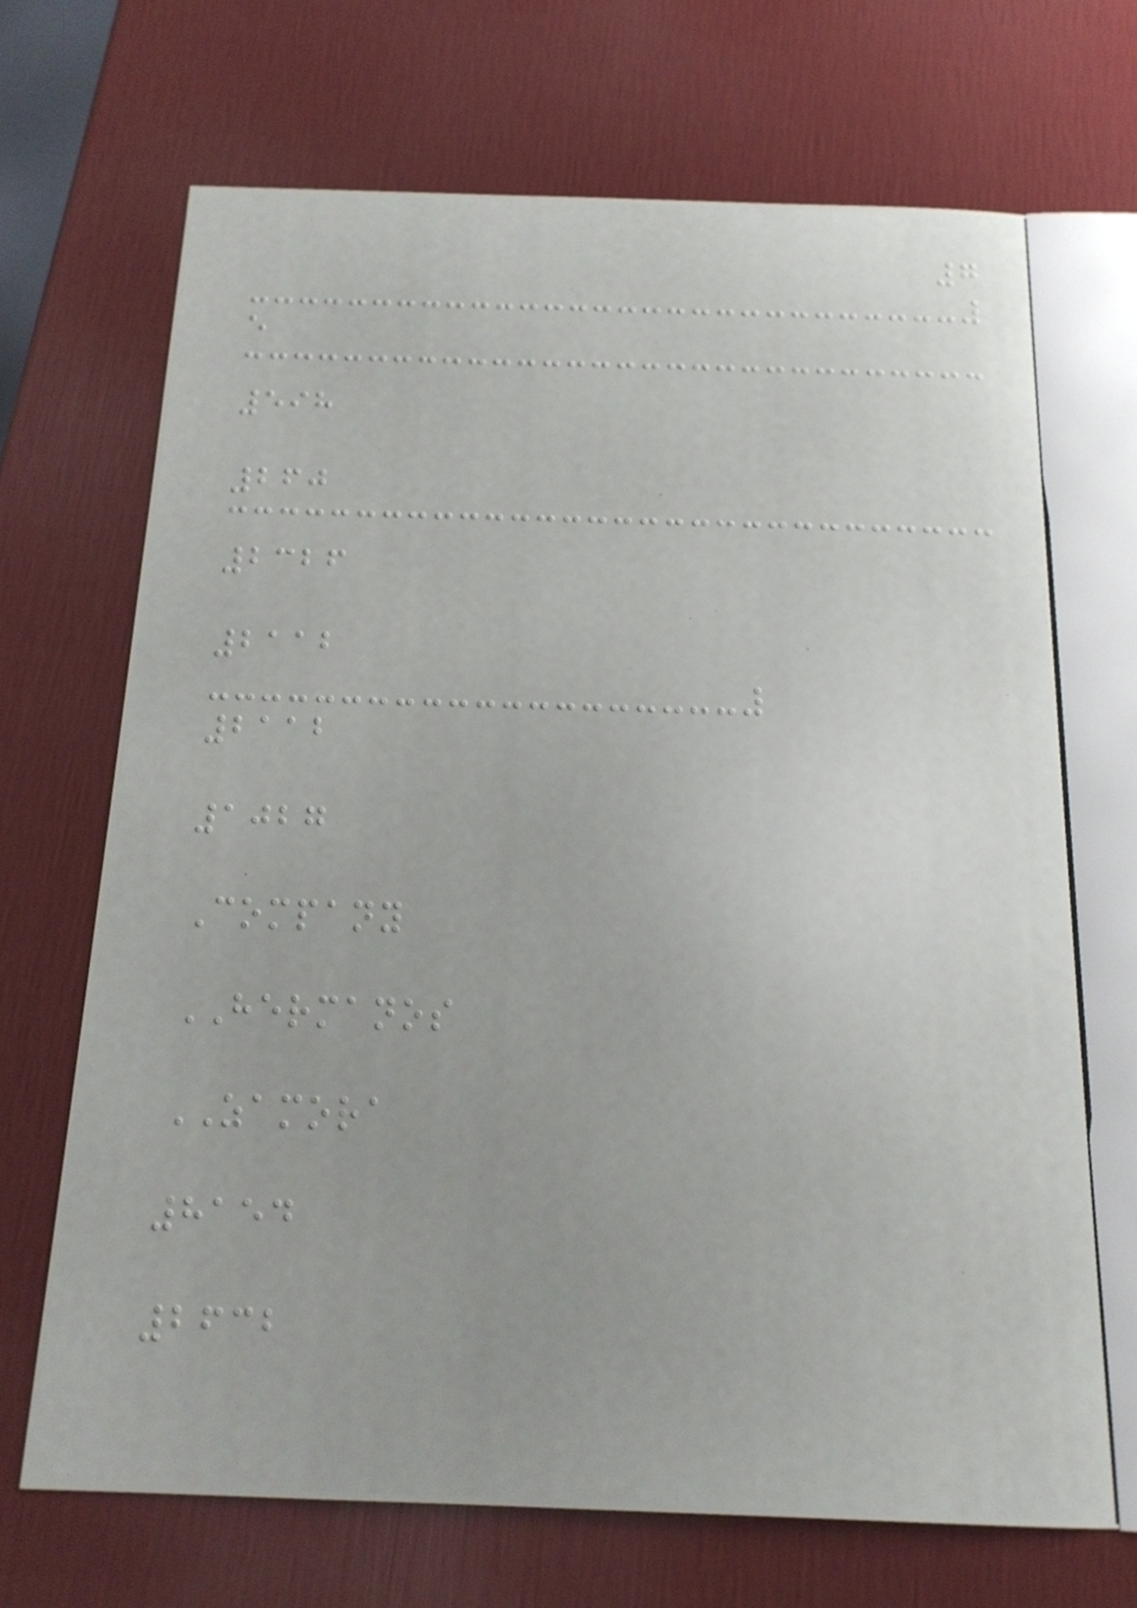7
e
598
260
2326
2112
2112
1027
Company
HERMANOS
ZAMORA
8154
2632
